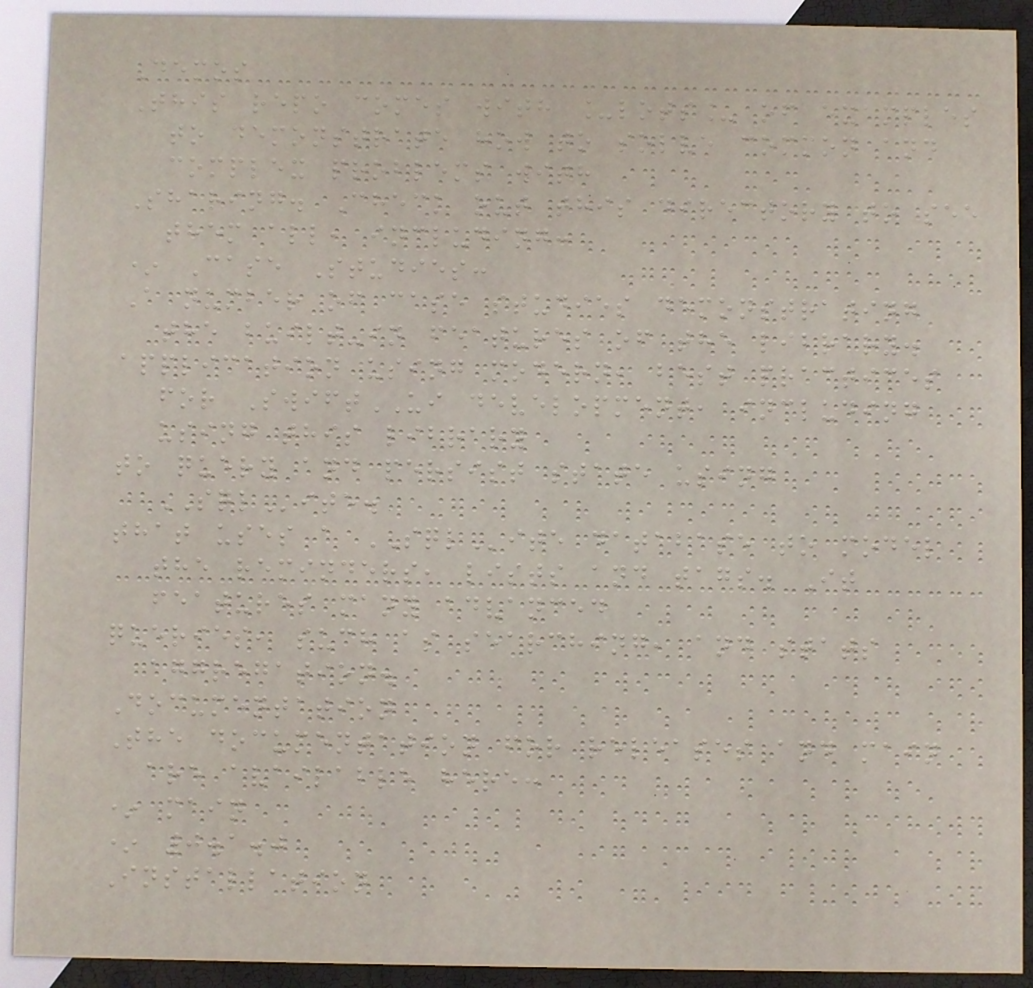Demos
This repo comes with _lots_ of examples
to demonstrate how to solve common and
complex problems with
Sharing. Check out this directory to see
them all, including:
* Case Studies:
A number of case studies demonstrating
the built-in features of the library.
application using modern, best practices
for SwiftUI development, including
using this library
to query and persist state using
SQLite.
that uses a SQLite database to model
the reminders, lists and tags. It
features many advanced
queries, such as searching, and stats
aggregation.
Documentation
The documentation for releases and main
are available here:
* main
* 0.1.0
Installation
